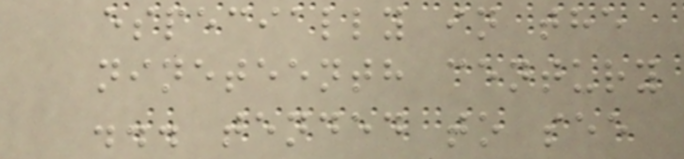especially in the
nineteenth century
... tended to see
